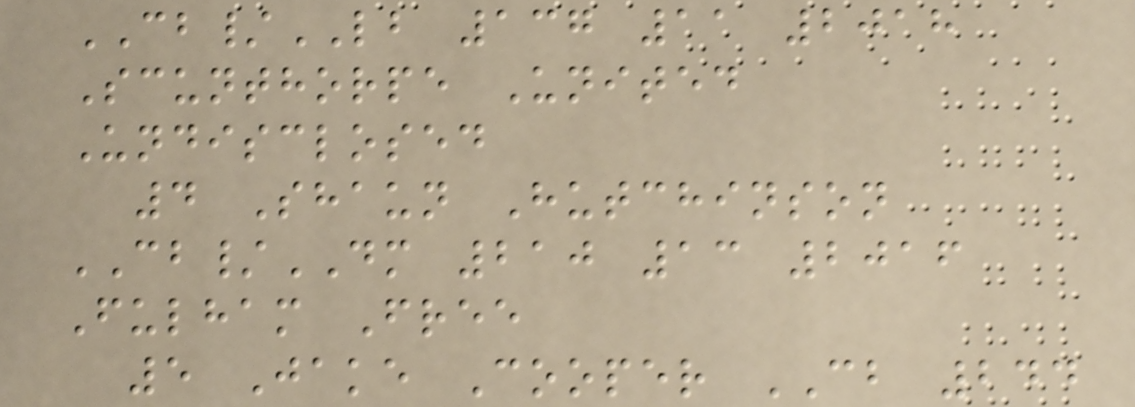CB/LB 137 11 2018
Scunthorpe United
Undisclosed
4 Shaun Hutchinson
CB/DM 210 13 2016
Fulham Free
5 Jake Cooper CB 244
